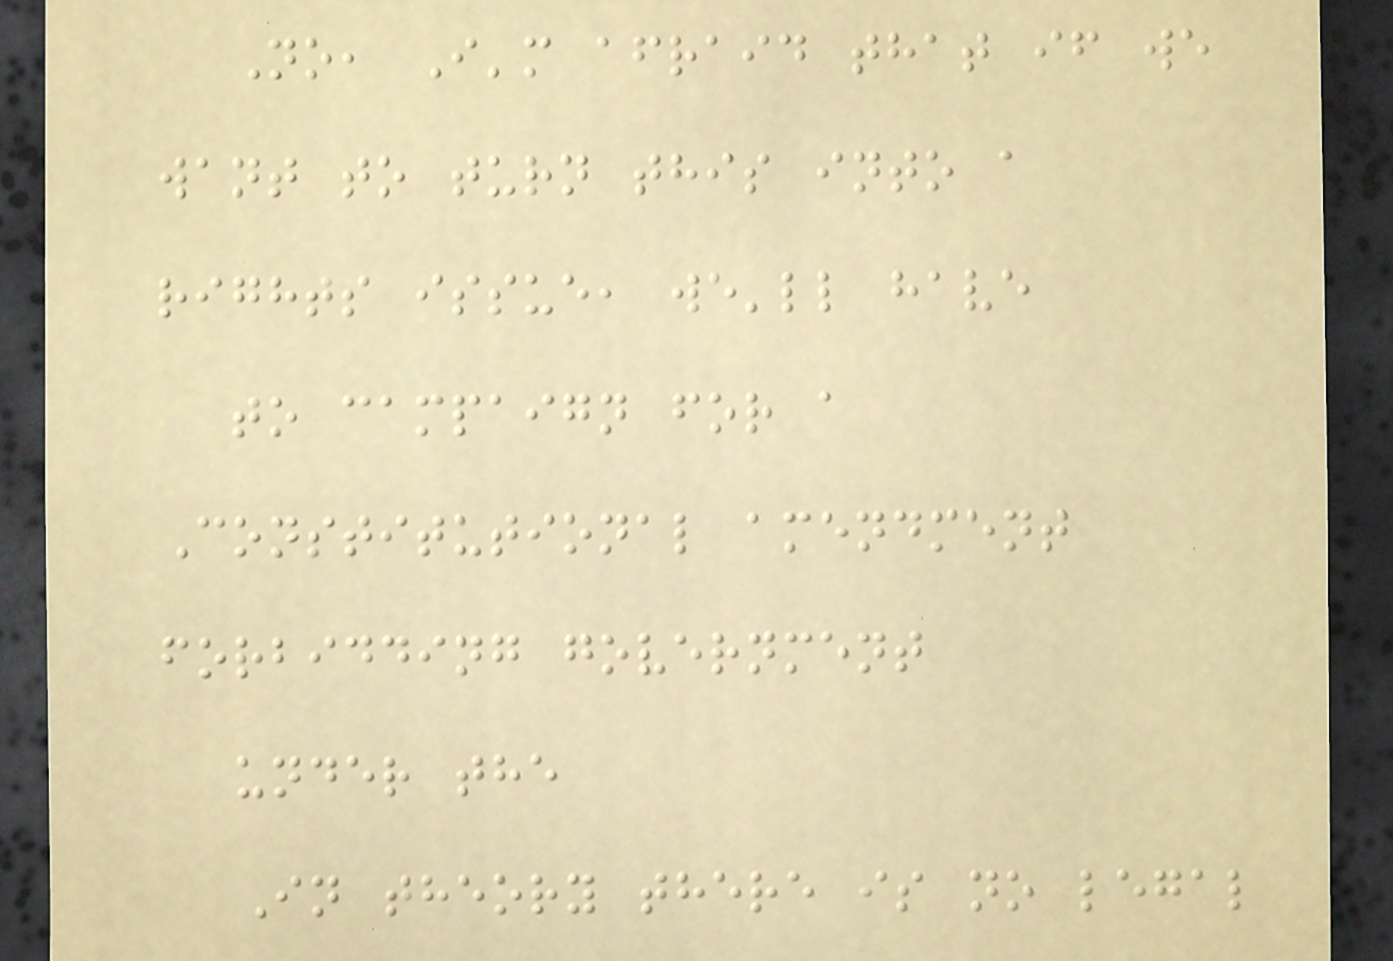No, I'm afraid that if we
want to turn this into a
rights issue, we'll have
to campaign for a
Constitutional amendment
forbidding government
under the
In theory there is no legal
